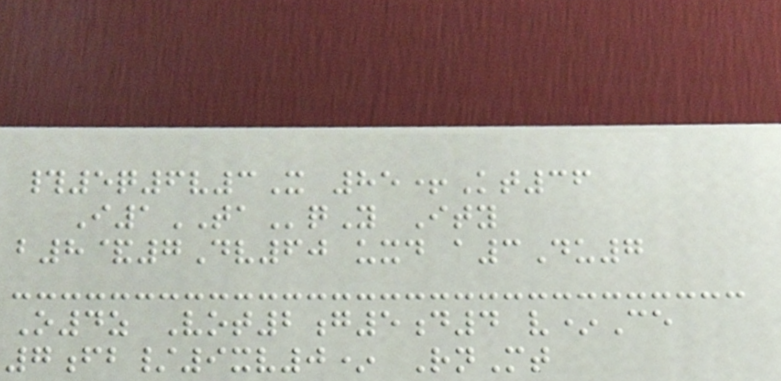#5q6v3X 85+Kt36
I1TAqY Ity
b8&7Dv60 uxd a3Du7
O4z Vot2g5d4 v*Ce
7fb/9xv0* RnMt
